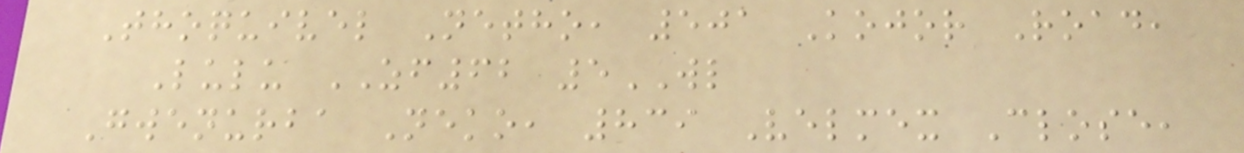Thoquivel Netho, 501 Kojor Road,
Lulu ZF62 5WL
Gwenurba Neko, 839 Velmex Close,
